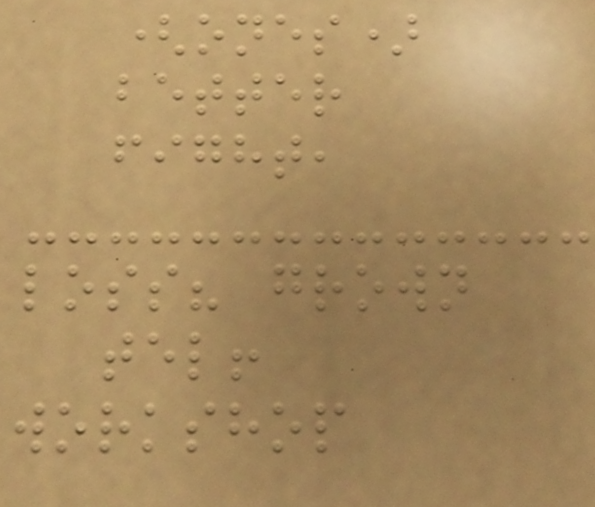(ones)
better
fight,
loss? grown
tel!
workshop
